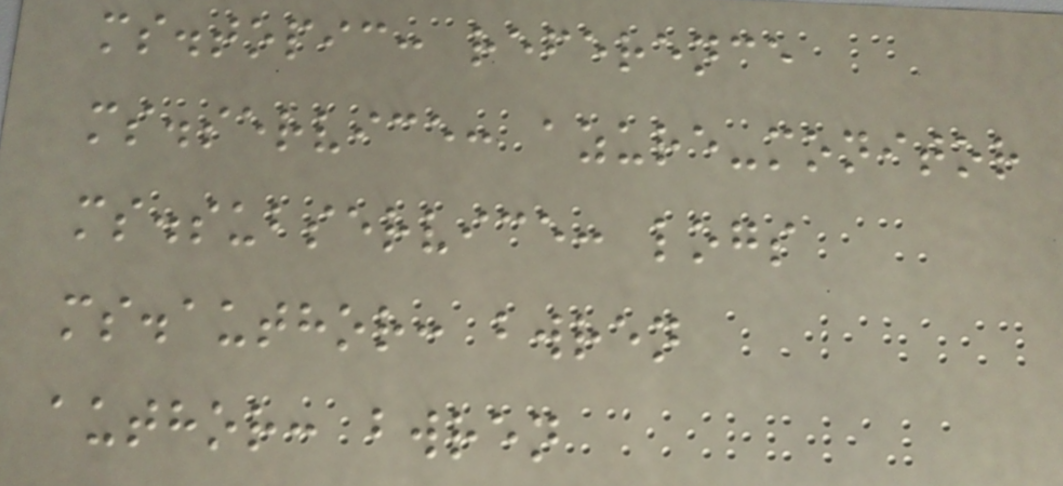ms.topic: reference
ms.service: azure-monitor
ms.subservice: logs
ms.author: bwren
author: bwren
